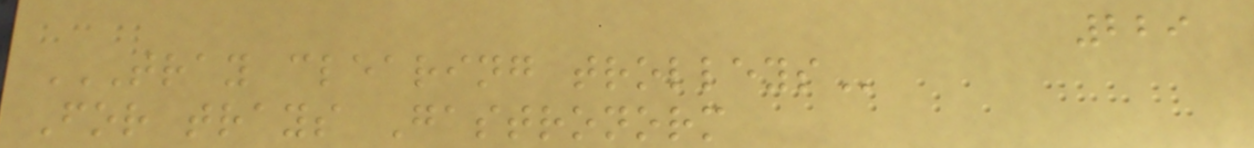229
TRAY CLEARING TROLLEYS
For trays Gastronorm
